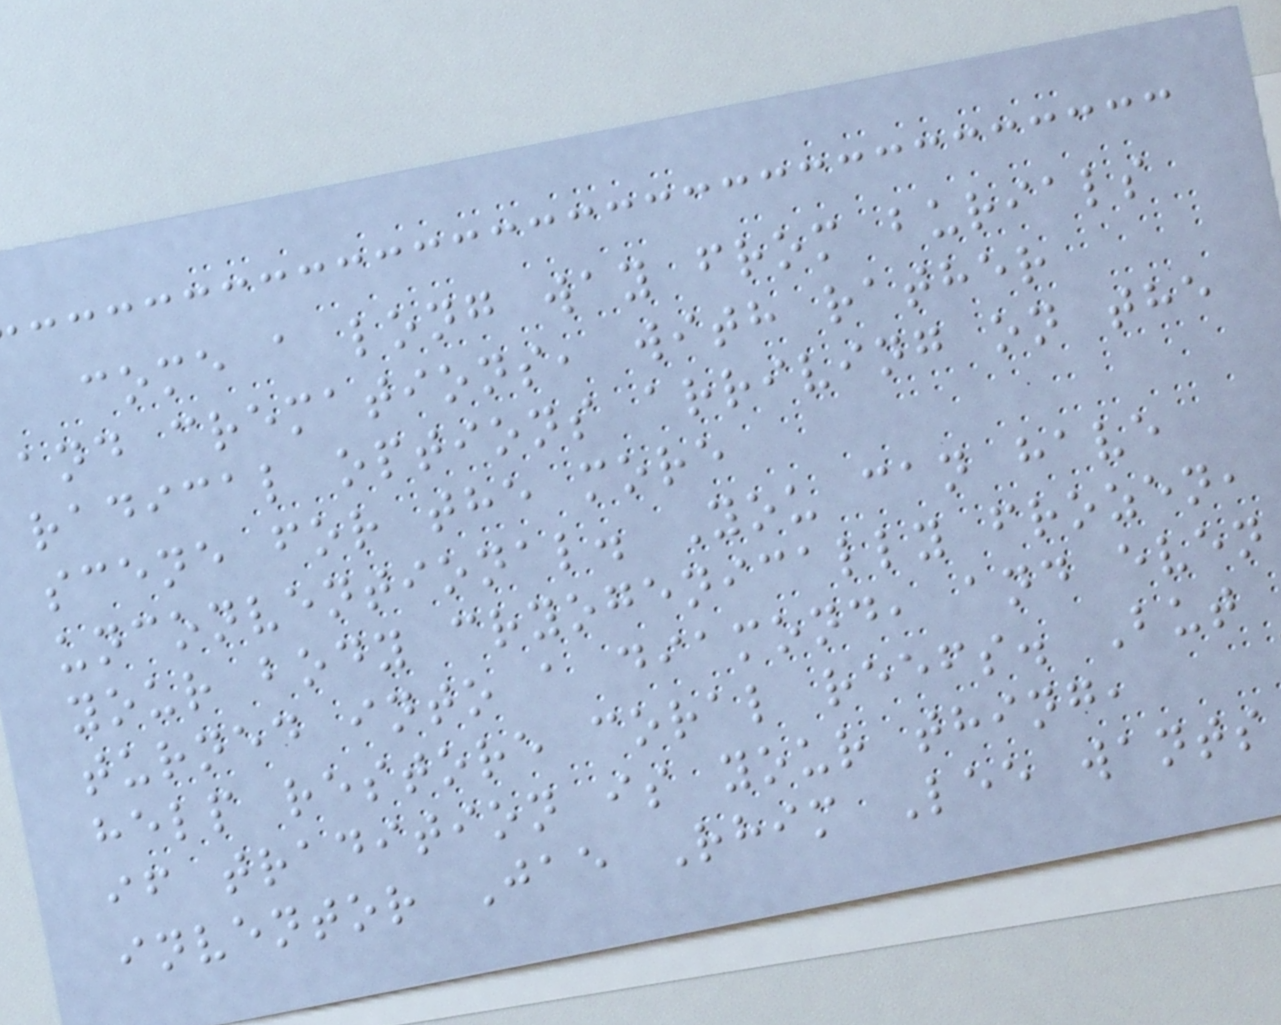come a long way from burials
and cremations, with rather
radical options arriving on the
scene for the more
unconventional. You can have
your body cryogenically frozen,
turned into a diamond, and even
help restore coral reefs. But
if tradition is your thing,
inventor Jae Rhim Lee wants
